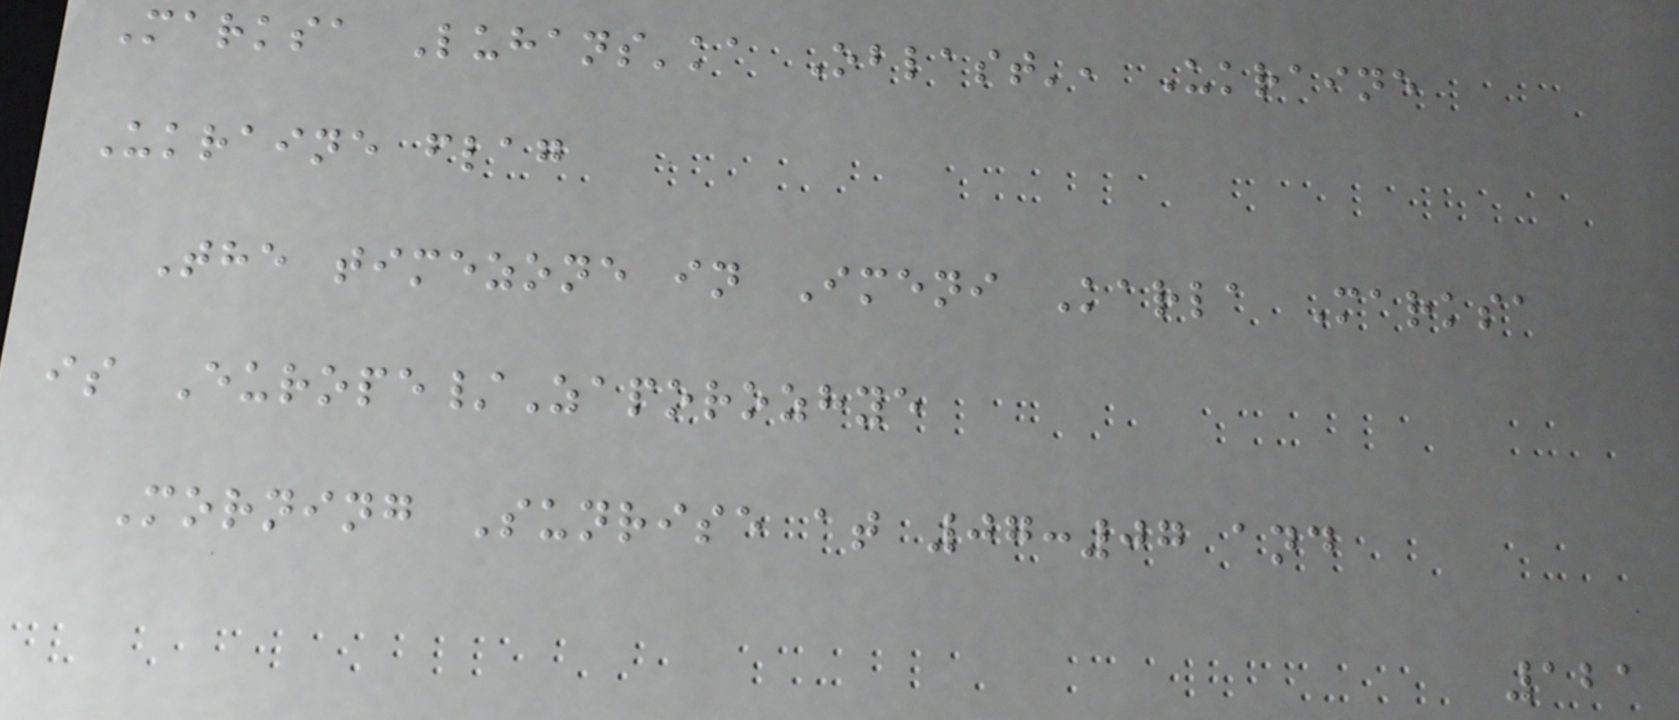Marksa Luhans'ka Oblast', Ukraine
Ukraine flag
The timezone in Imeni Karla Marksa
is Europe/Zaporozhye
Morning Sunrise at 07:07 and
121
